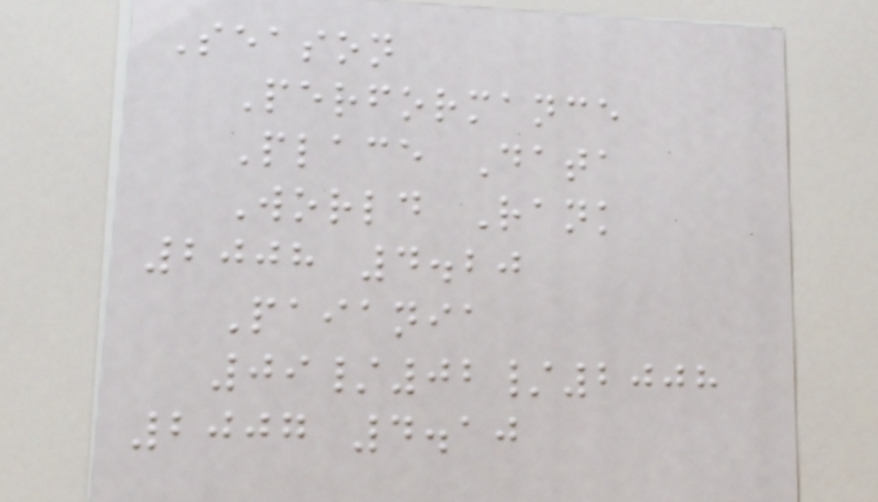Season
Performance
Place Data
World Rank
2008 4.20
Paiania
09/02/2008
2007 4.10
